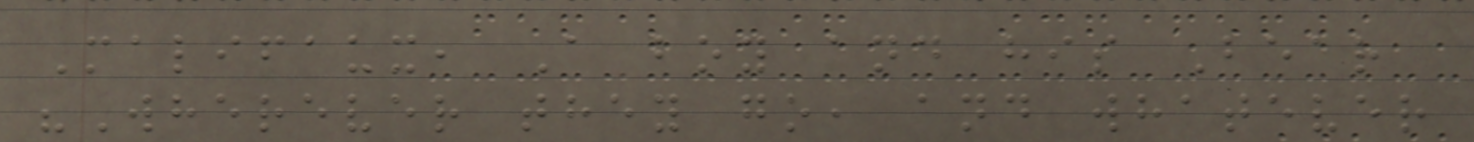Malifaux, A boy and his Bear
"Wherever they go, and whatever
